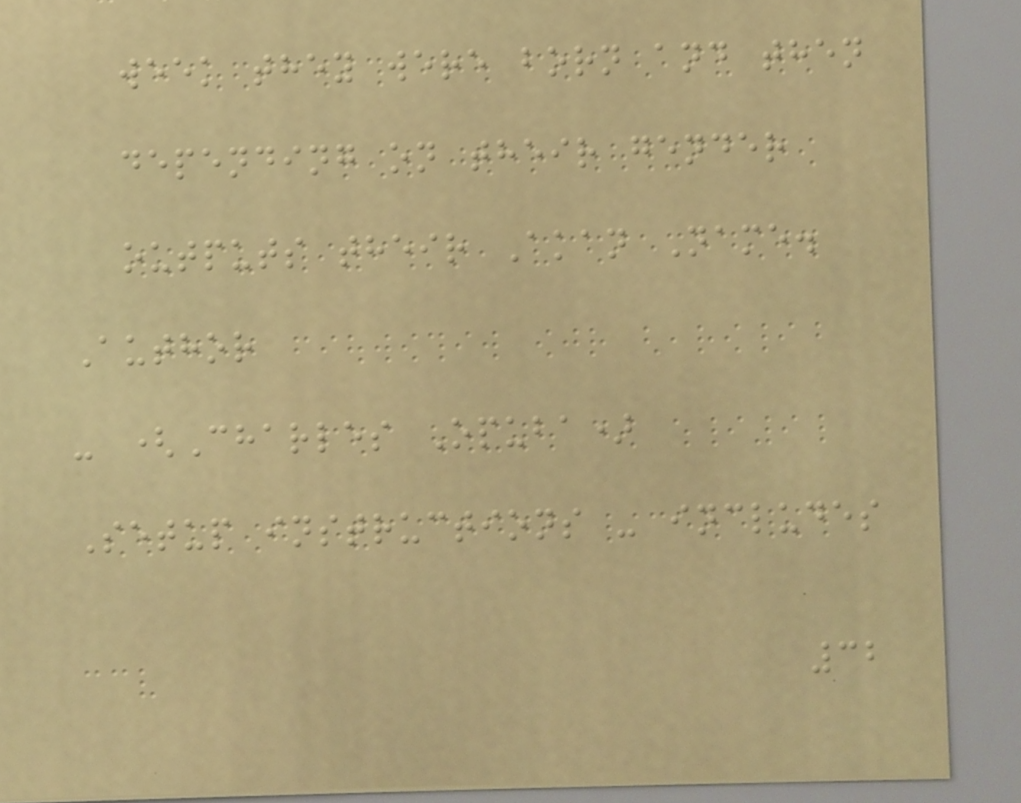week they were born and then
depending on their gender
outputs their Akan Name.
Author
- (Charles Opuba)
Setup instructions - includes
32
